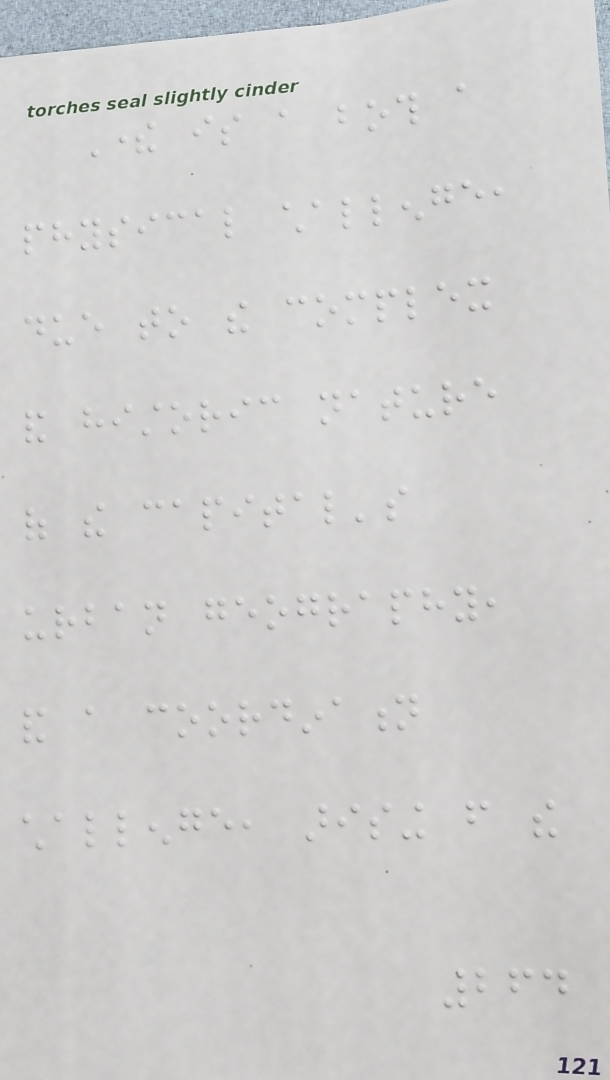There is a both a
physical challenge,
due to the complex
and historic nature
of the capital's
urban geography,
and a coordination
challenge, arising from the
264
